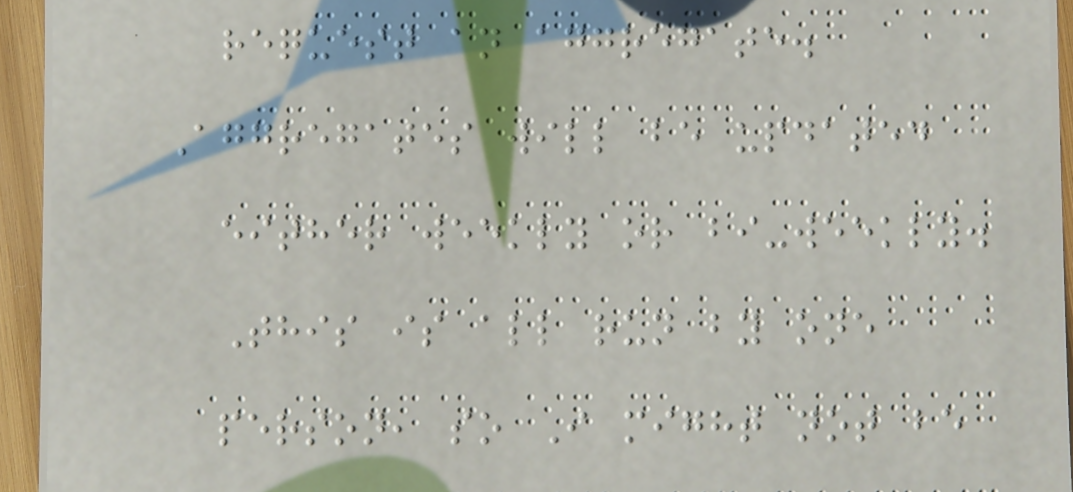request an aggregate.
Aggregates will be updated
either weekly or bi-weekly.
This is all run by one
person, so I might not be
